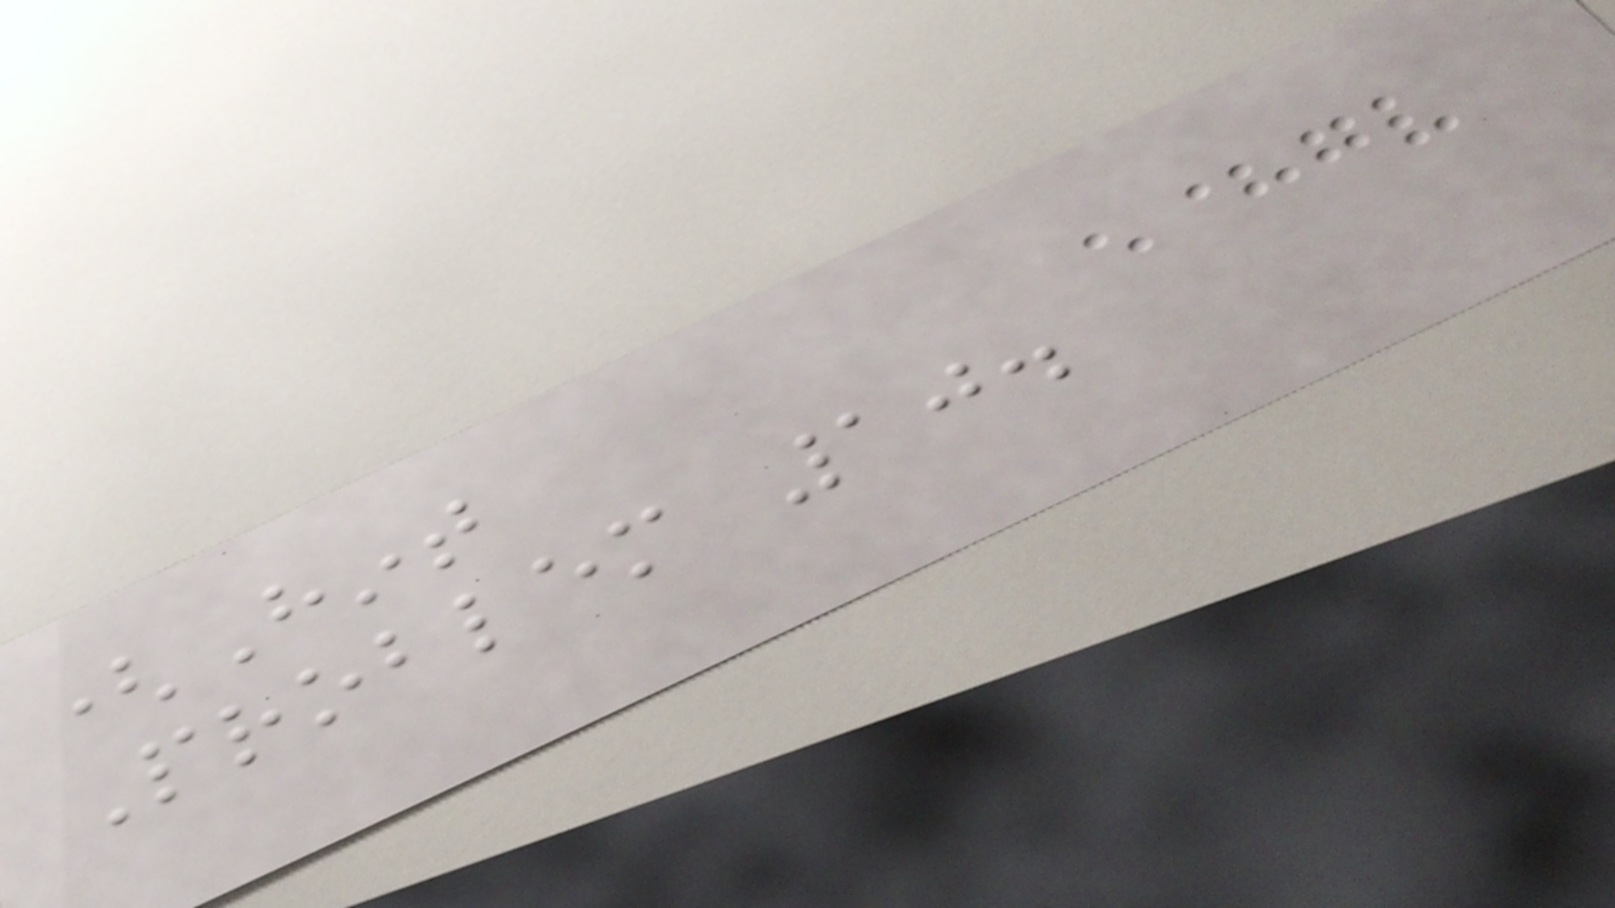(Hint
Problem 10.
